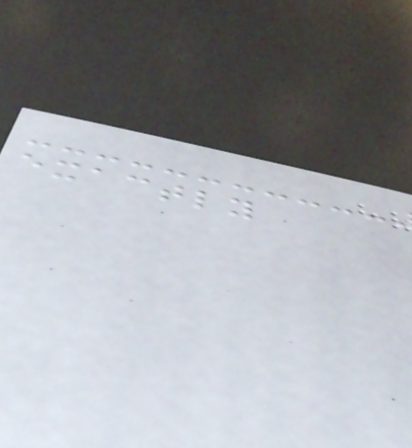exactly
